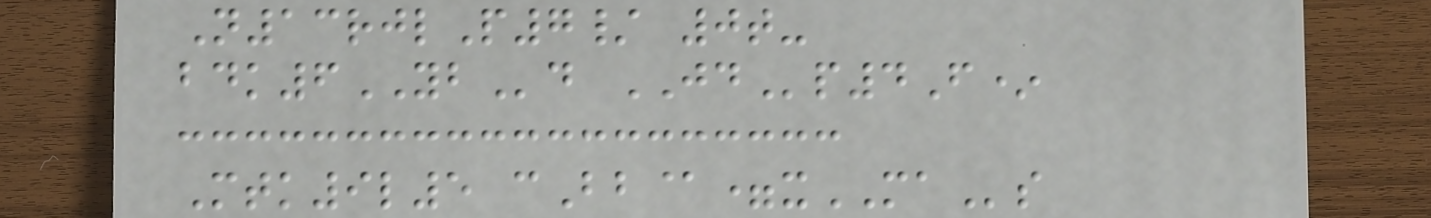N13rjlP7/ 0t-
bdk6YBd JDp4F*
Mtk9l5 cBb@=xMAs
